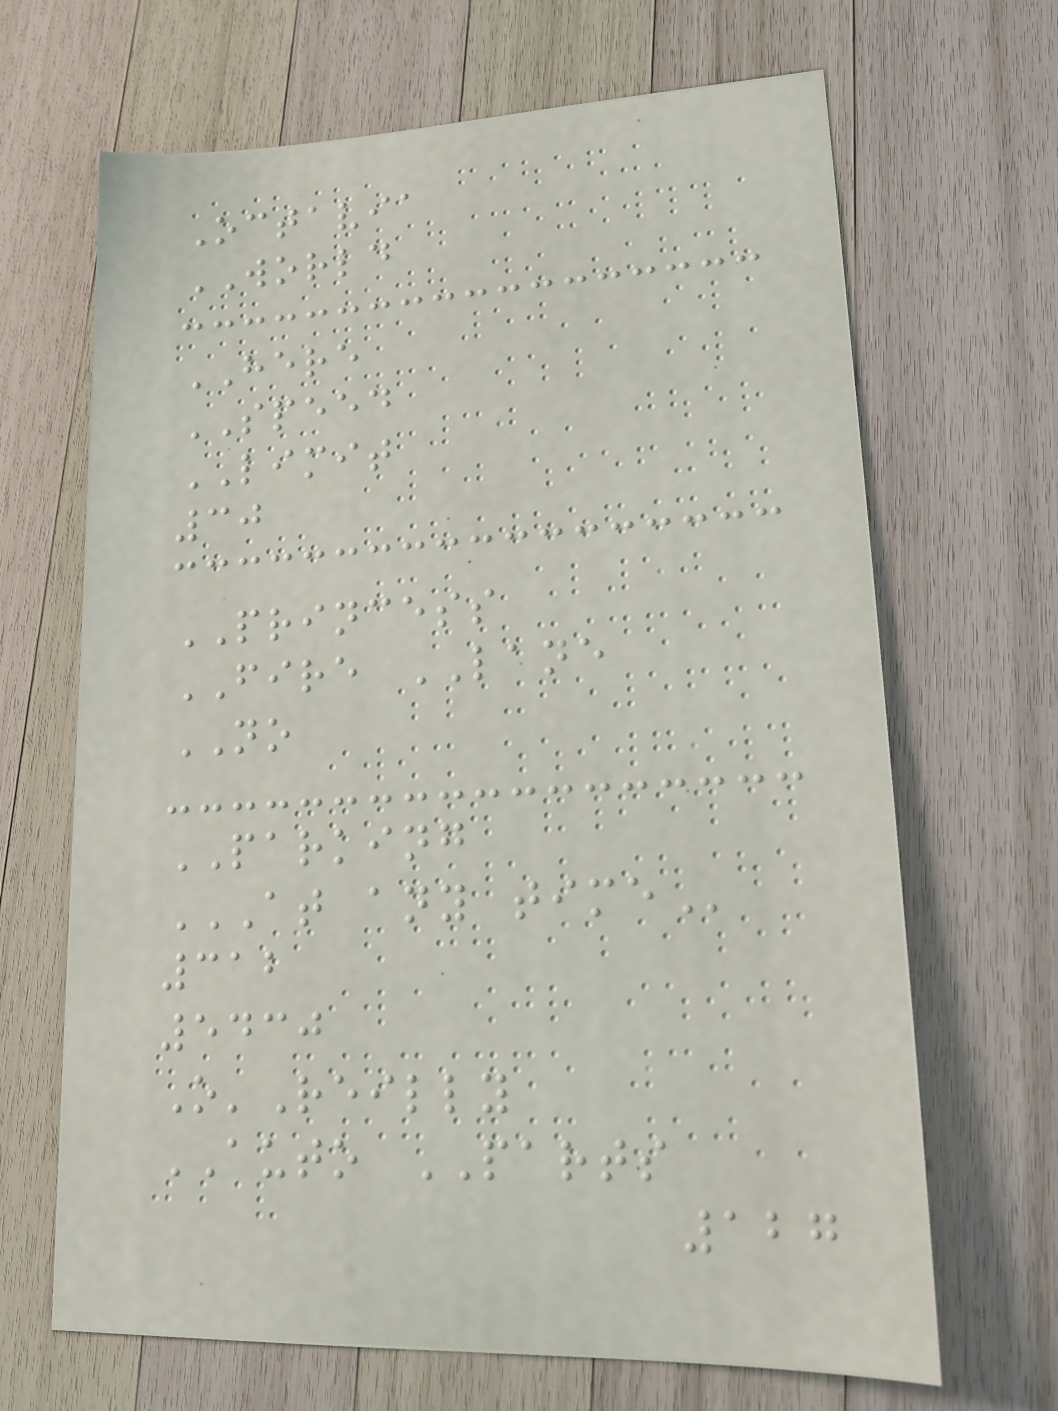Octavia
WORLD
HERE
SPEED
LIMIT
30
PRINCESS
FIRE LANE
NO
PARKING
AT ANY TIME
312
5430
O'Reilly
AUTO PARTS
127
